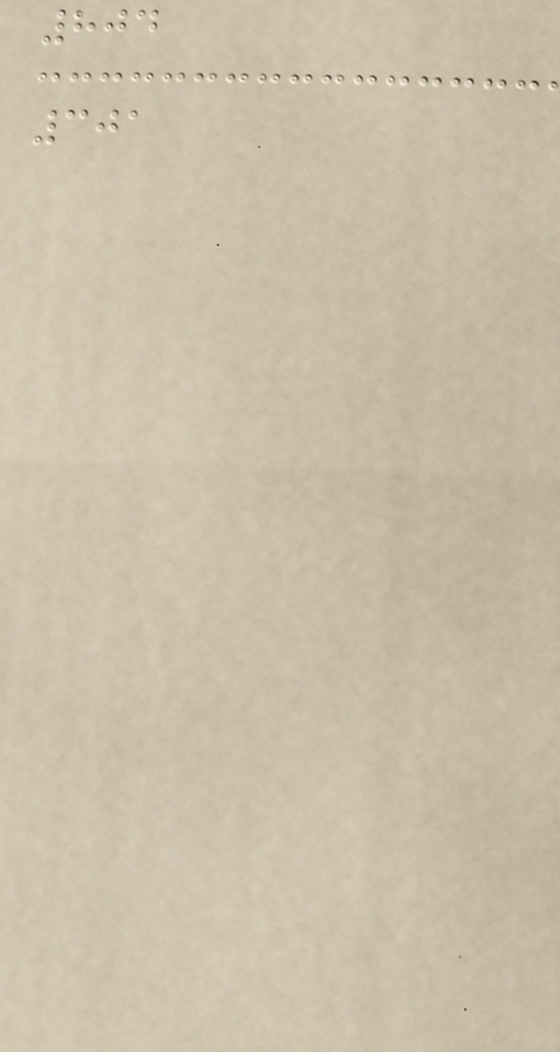804
301
